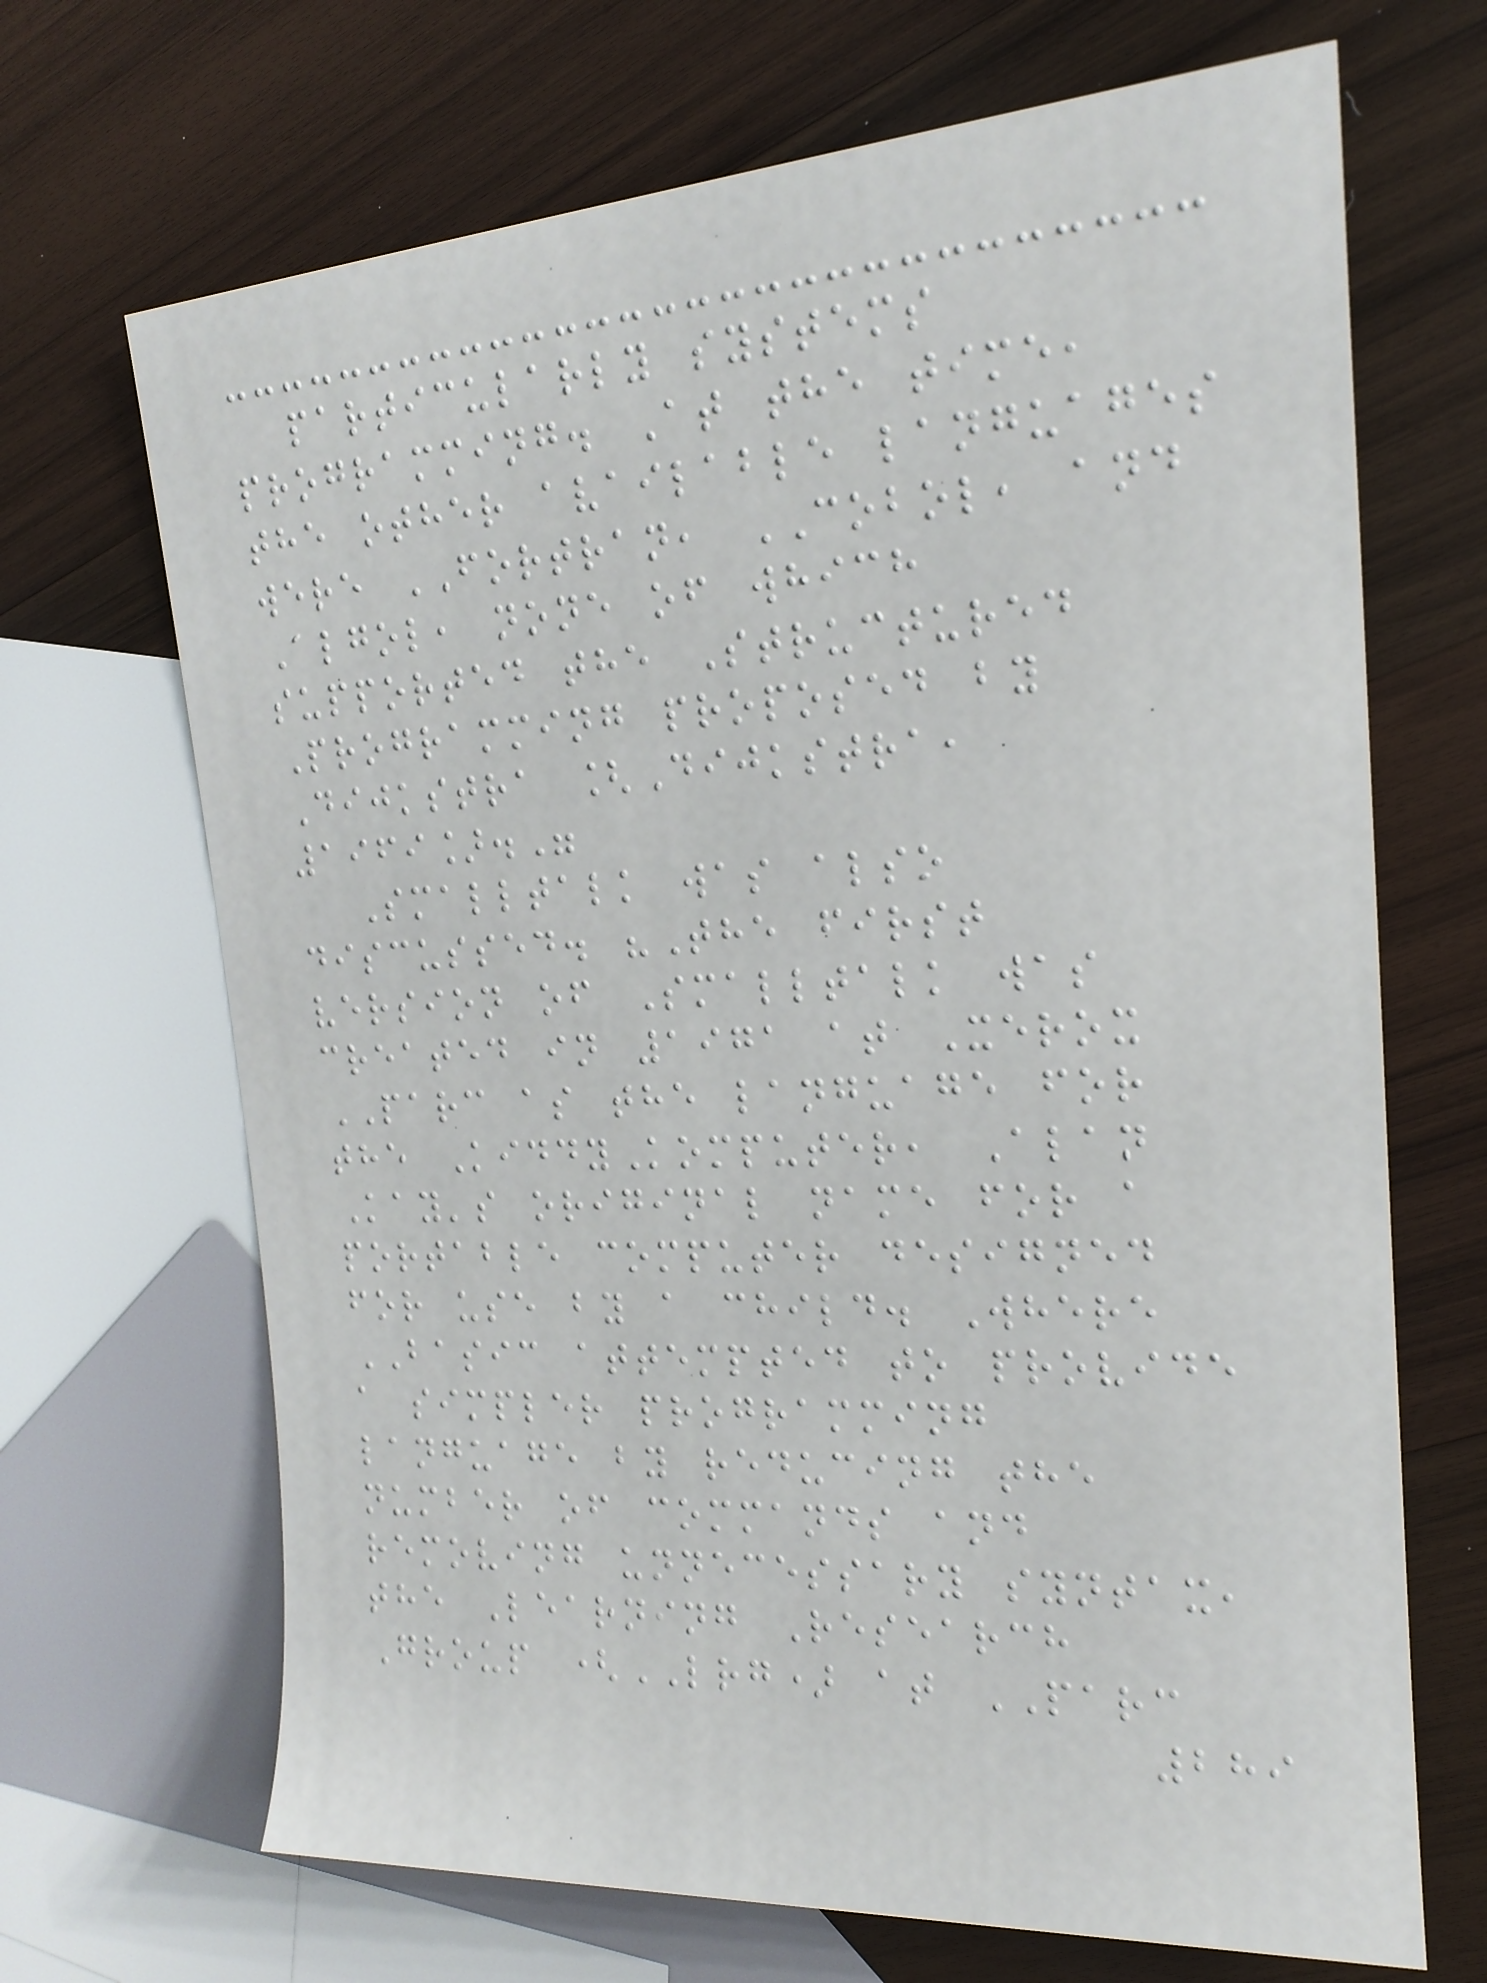particularly systems
programming. At the time,
the other available languages
were FORTRAN, COBOL, and
Algol, none of which
supported the Structured
Programming proposed by
Dijkstra [Dijkstra,
1969]."
Smalltalk was also
discussed. "The first
version of Smalltalk was
created in 1971 at Xerox
PARC as the language for
the KiddyKomputer, Alan
Kay's original name for a
portable computer designed
for use by a child. Where
BASIC attempted to provide
a simpler programming
language by reducing the
number of commands and
removing unnecessary syntax,
the Learning Research
Group (LRG) at PARC
289
